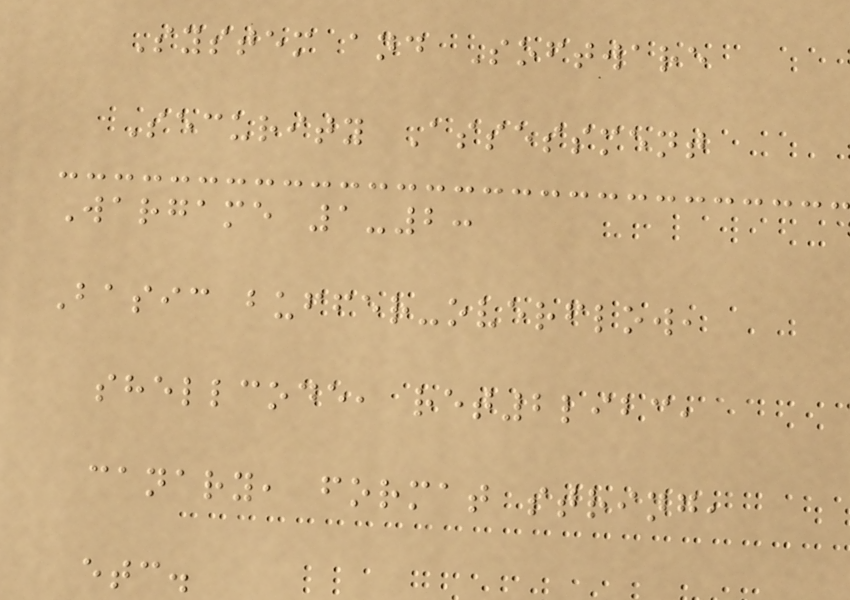System and Software
Security Assessment
Wargame 1-2:
Basic buffer-overflow,
shellcode, ret2libc,
canary, format string,
etc.
